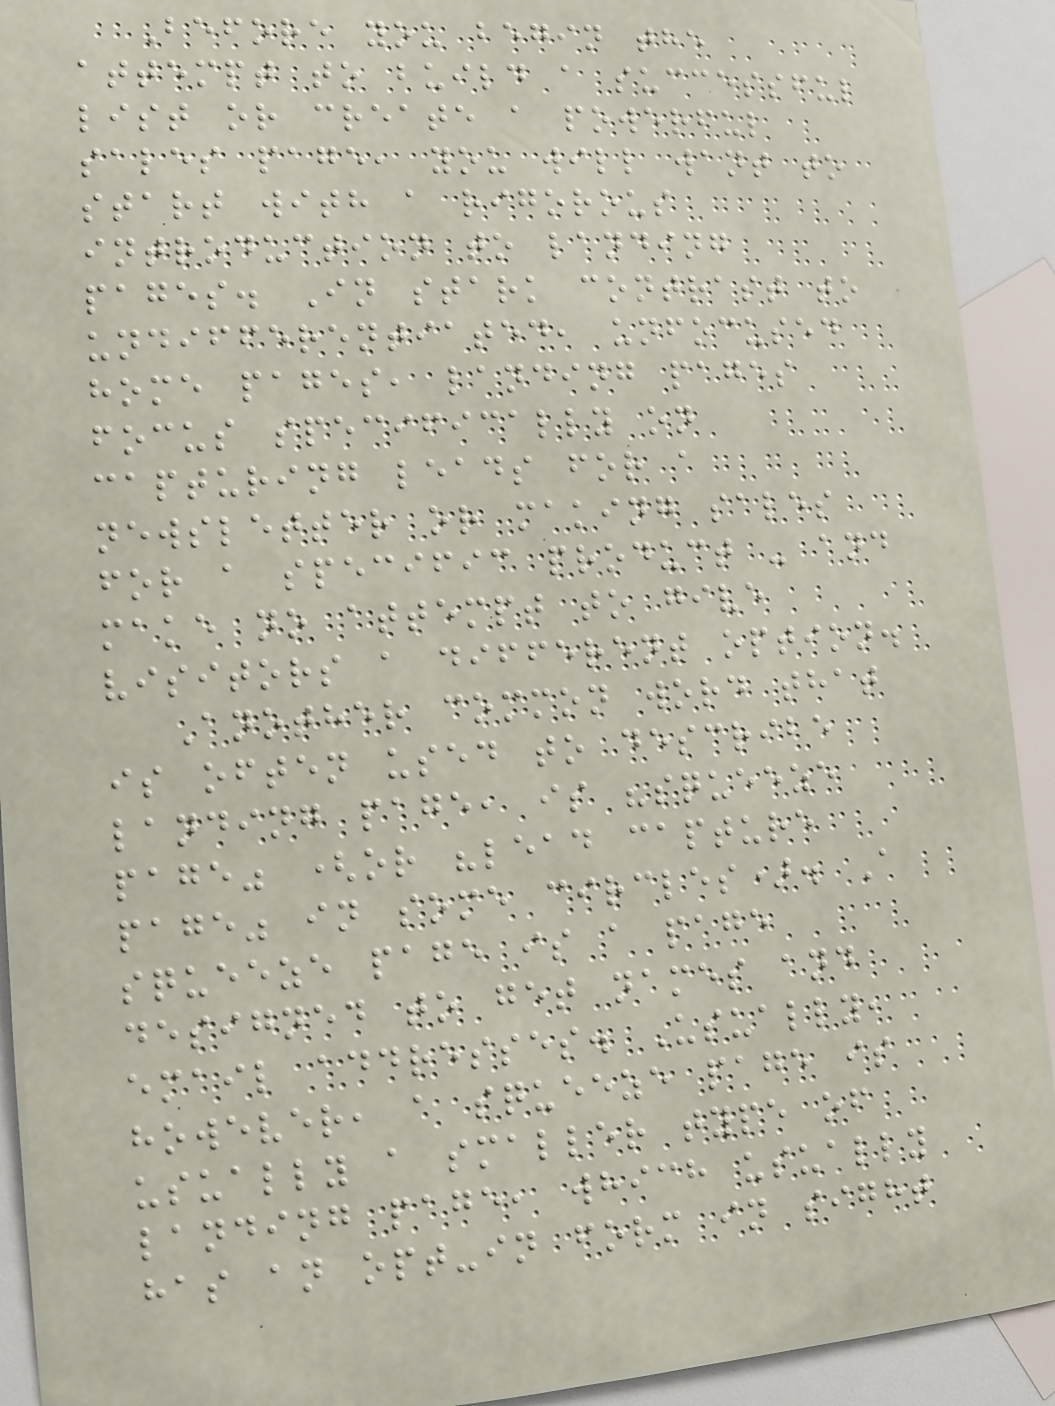Before you begin the
attempt to build a successful
list or create a powerful
sales page, you will want to
start with a rigorous
introduction to landing
pages. In stark contrast to
undifferentiated, unfocused
home pages, landing pages
focus specifically on
capturing leads for a
newsletter or making sales
for a specific product - and
make no attempt to give
visitors a different option.
Another common word that
is often used to describe
landing page, is "squeeze
page" (or "lead capture
page" in some circles). A
squeeze page is a page
designed to get names and
email addresses. Usually,
however, a squeeze page is
usually a smaller type of
landing page, which usually
has an opt-in form in sight
